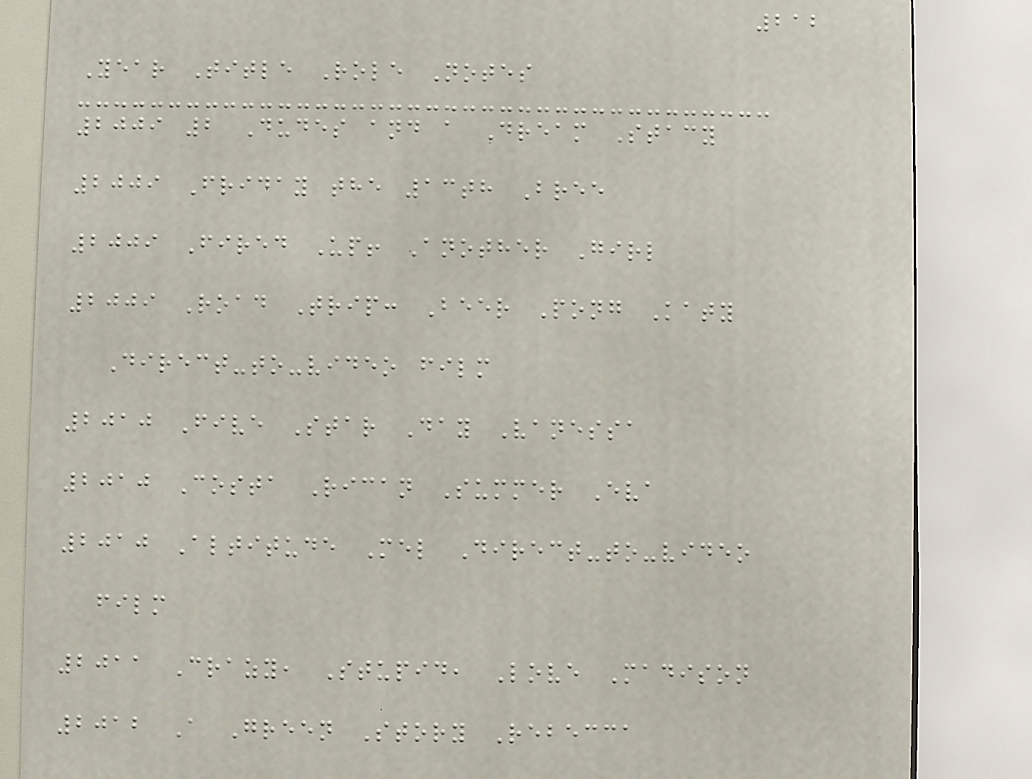212
Year Title Role Notes
2009 2 Dudes and a Dream Stacy
2009 Friday the 13th Bree
2009 Fired Up! Another Girl
2009 Road Trip: Beer Pong Katy
Direct-to-video film
2010 Five Star Day Vanessa
2010 Costa Rican Summer Eva
2010 Altitude Mel Direct-to-video
film
2011 Crazy, Stupid, Love Madison
2012 A Green Story Rebecca
